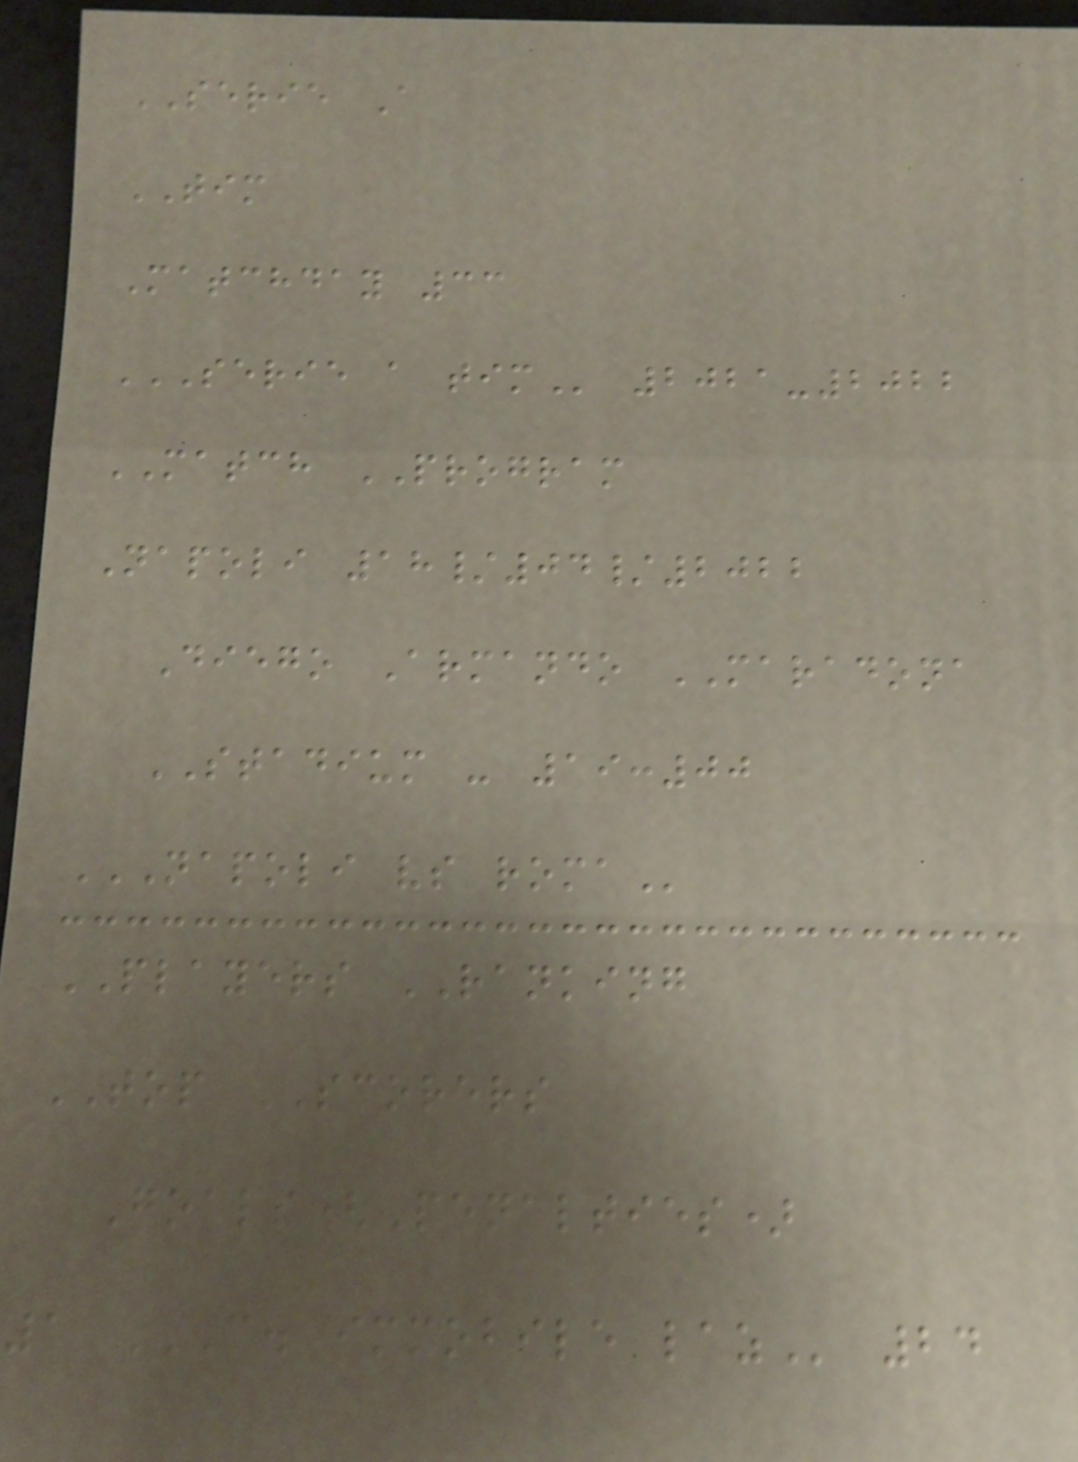SERIE A
TIM
Matchday 33
SERIE A TIM 2021-2022
MATCH PROGRAM
Napoli 18/04/2022
Diego Armando MARADONA
STADIUM - 19:00
NAPOLI VS ROMA
PLAYERS RANKING
TOP SCORERS
Goals(Penalties)
1 C. IMMOBILE LAZ 24
